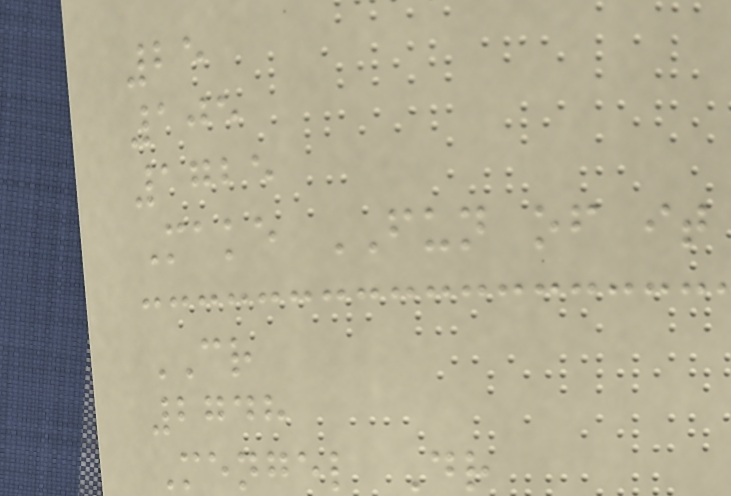25
105
1725
Make FUN of it
CR
2748
Mengel Dr
